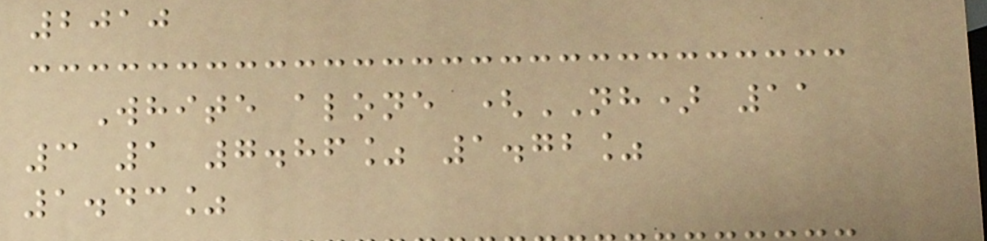2010
White alone (NH) 11
3 1 7.86% 1.72%
1.43%
